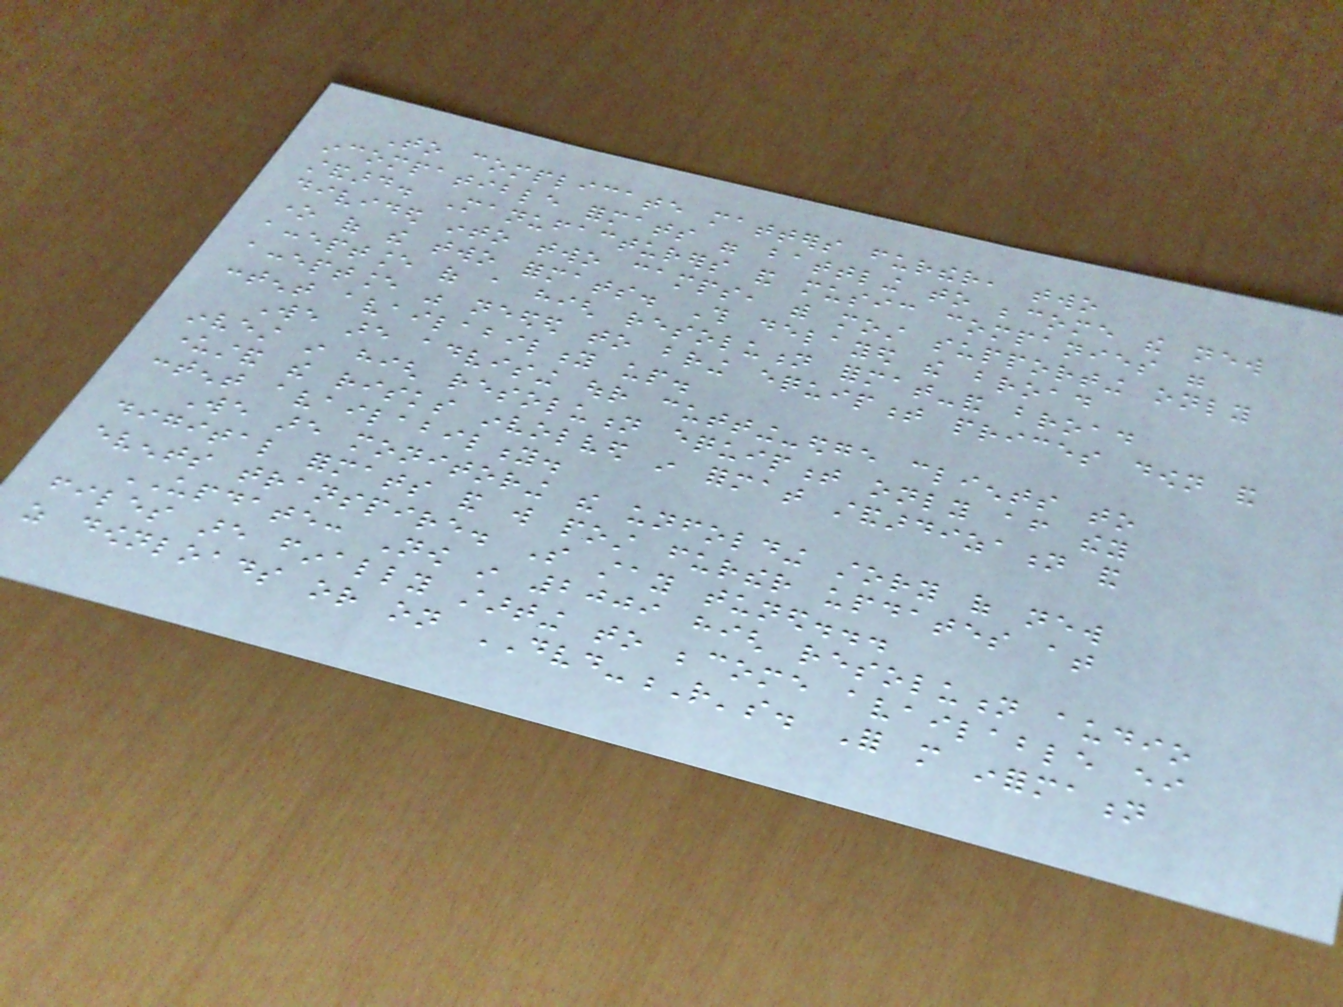To complicate matters further, two
incompatible formats were battling to become the new
standard. Manufacturers and music companies were
divided into two camps, with most supporting only
one of the two formats. This delayed the broad
acceptance of a high resolution format-and broad
acceptance was needed to bring equipment prices down and
content availability up.
We are advising our cutting-edge clients to
invest in high resolution equipment only after they
understand the risks involved in format standardization and
content availability.
We are monitoring the unfolding story of new
digital formats and will post further updates at
events transpire. So stay tuned...
UPDATE: Now in 2009 high resolution audio
files are finally starting to become available either
as downloads or on DVD-R's. For more information
